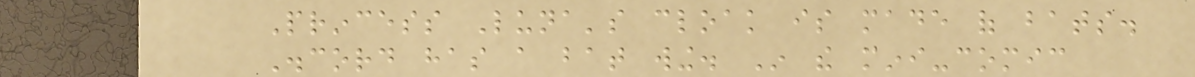Princess Luna's cloak is made of bats.
Discord has a bat wing. In the mini-comic
